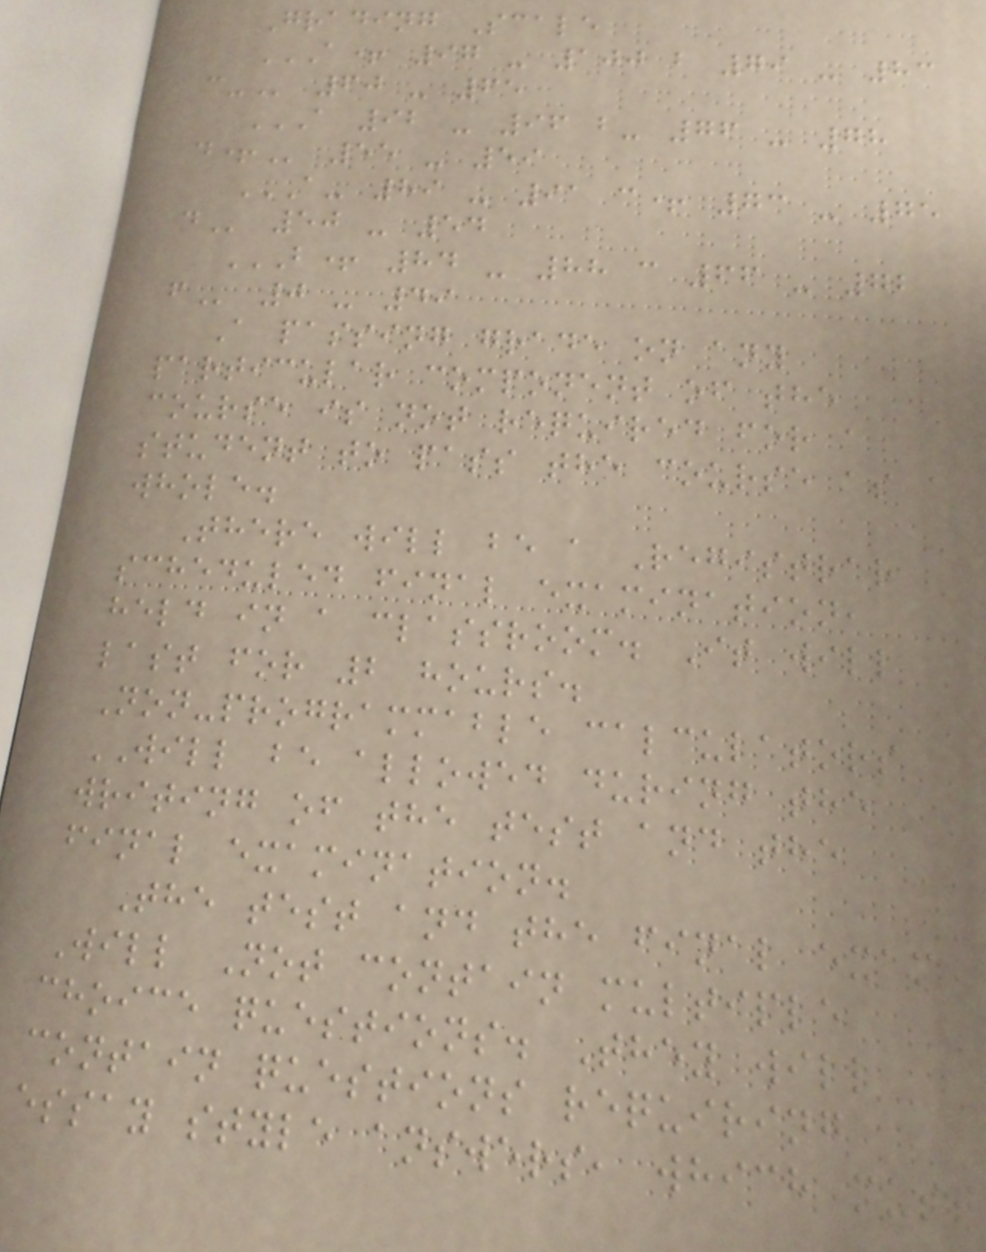Grading Scale
A+ 97 - 100 B 79 - 83
C- 60 - 65
A 92 - 96 B- 76 - 78
D+ 55 - 59
A- 89 - 91 C+ 73 - 75
D 50 - 54
B+ 84 - 88 C 66 - 72
F 0 - 49
A passing grade on any
particular component of the
course is not required for a
student to pass the course as a
whole.
There will be a Registrar
scheduled final examination,
held in a classroom. It will
last for 2 hours.
Non-programmable calculators
WILL be allowed during the
writing of the test and the
final examination.
The test and the final exam
Will Not contain multiple
choice questions. They will
contain questions requiring
essay style answers, which must
